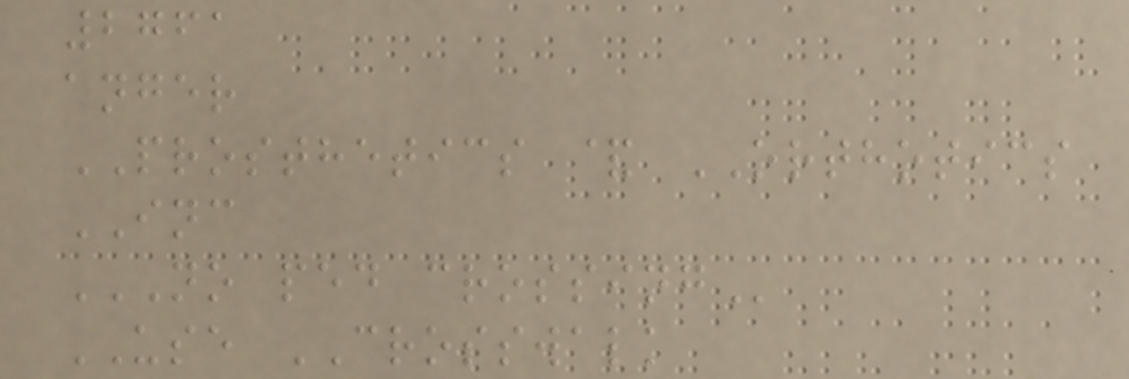2761
anger
PROSTHETICS & ORTHOTICS
INC
NO PED CROSSING
USE CROSSWALK
